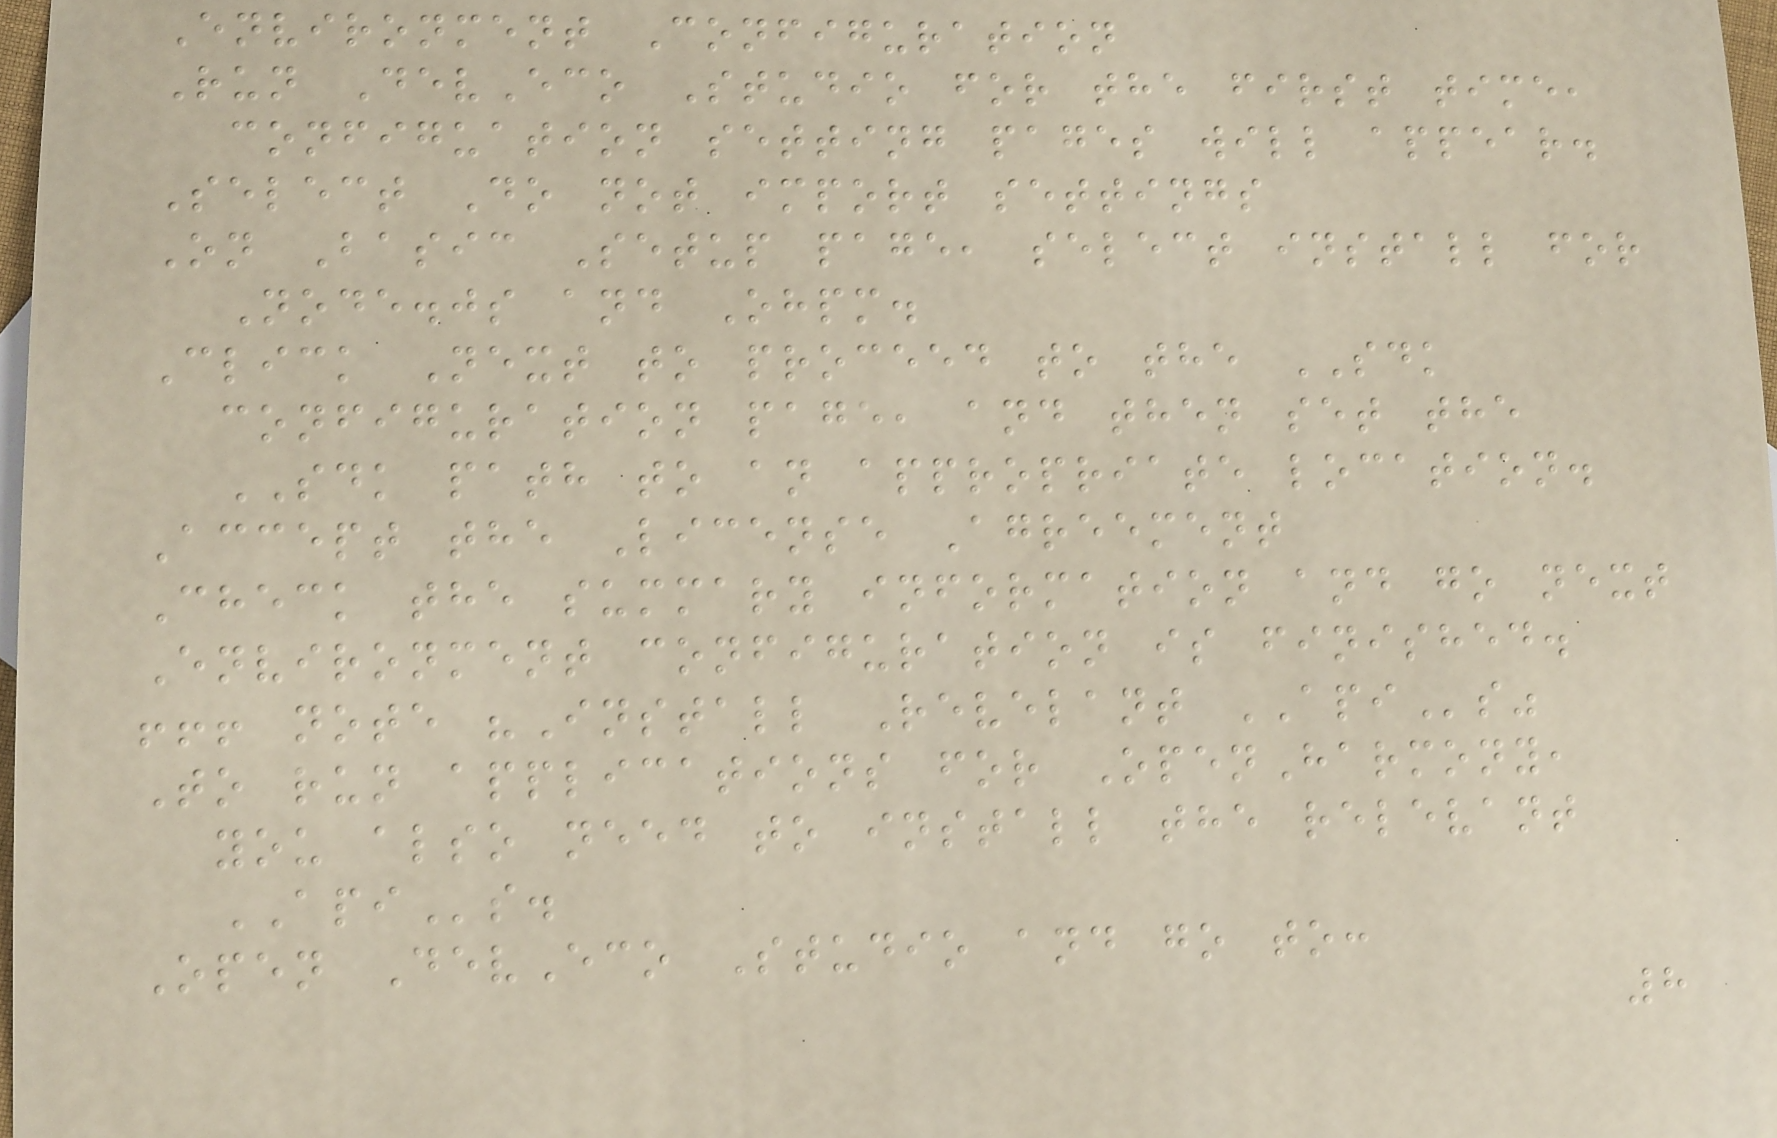Environment Configuration
Run DevEco Studio for the first time,
configuation setting pages will appear.
Select Do not import settings
On Basic Setup page, select install for
Node.js and Ohpm.
Click Next to proceed to the SDK
configuration page, and then set the
SDK path to an appropriate location.
Accept the License Agreement
Check the summary information and go next
Environment configuration is finished.
!!! note "Install Revelant APIs"
To run applications for OpenHarmony,
you also need to install the relevant
APIs.
Open DevEco Studio and go to:
8
